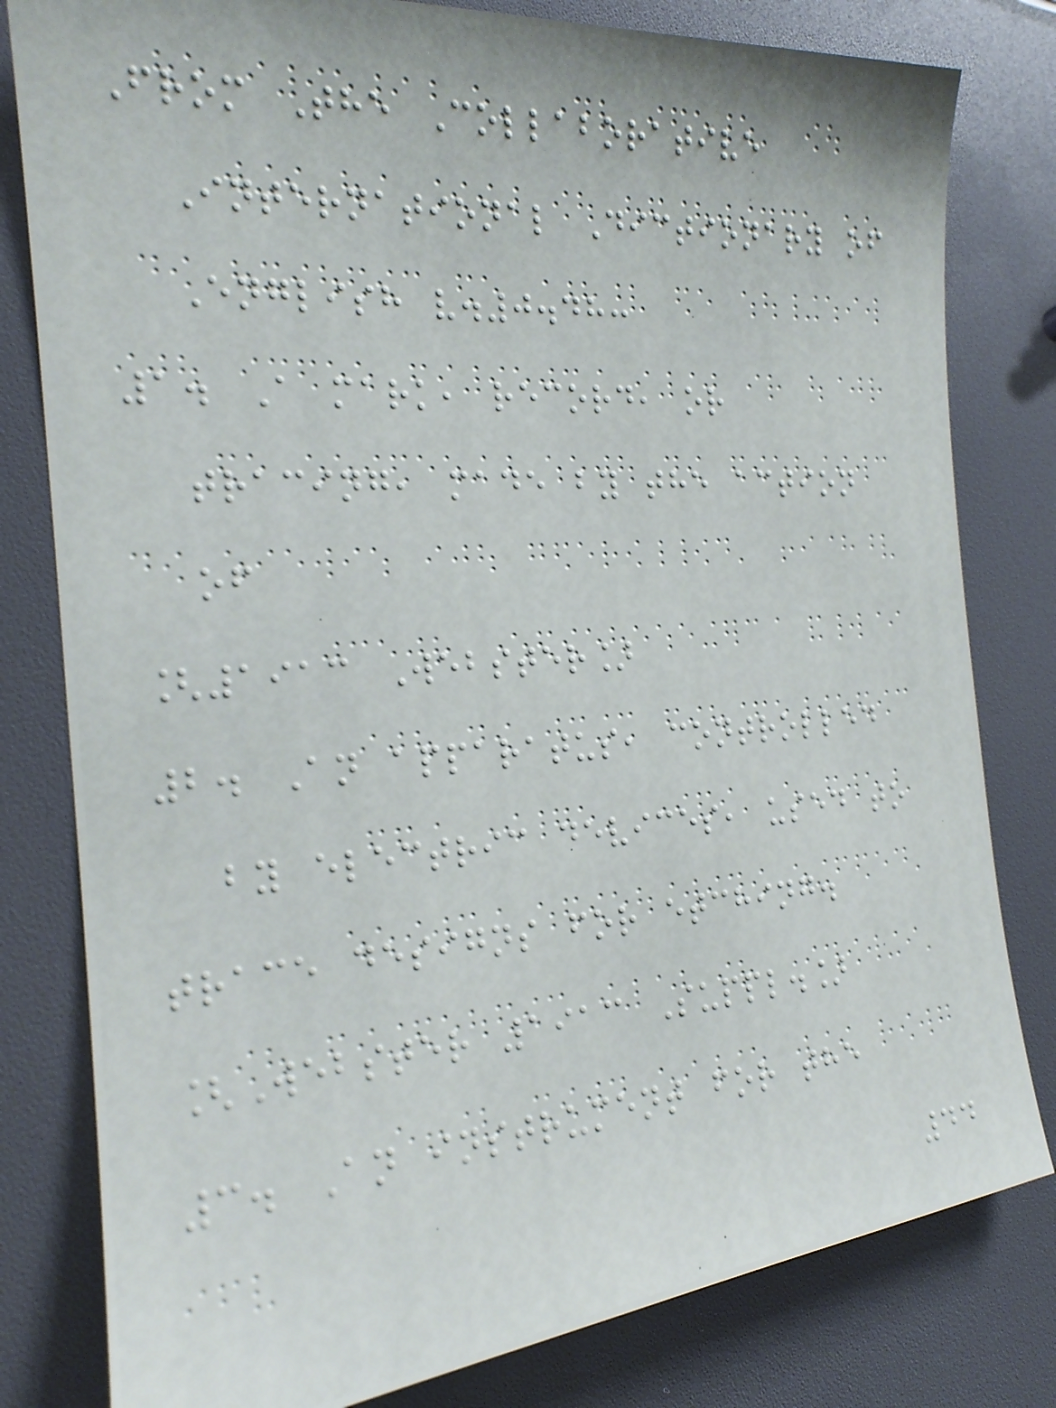From The Collaborative
International Dictionary of
English v.0.48:
1. A mark, record, or
tracing, made by the action
of
[1913 Webster]
2. An apparatus, controlled
by electric devices, used to
trace designs for etching.
[Webster 1913 Suppl.]
3. An instrument for the
44
